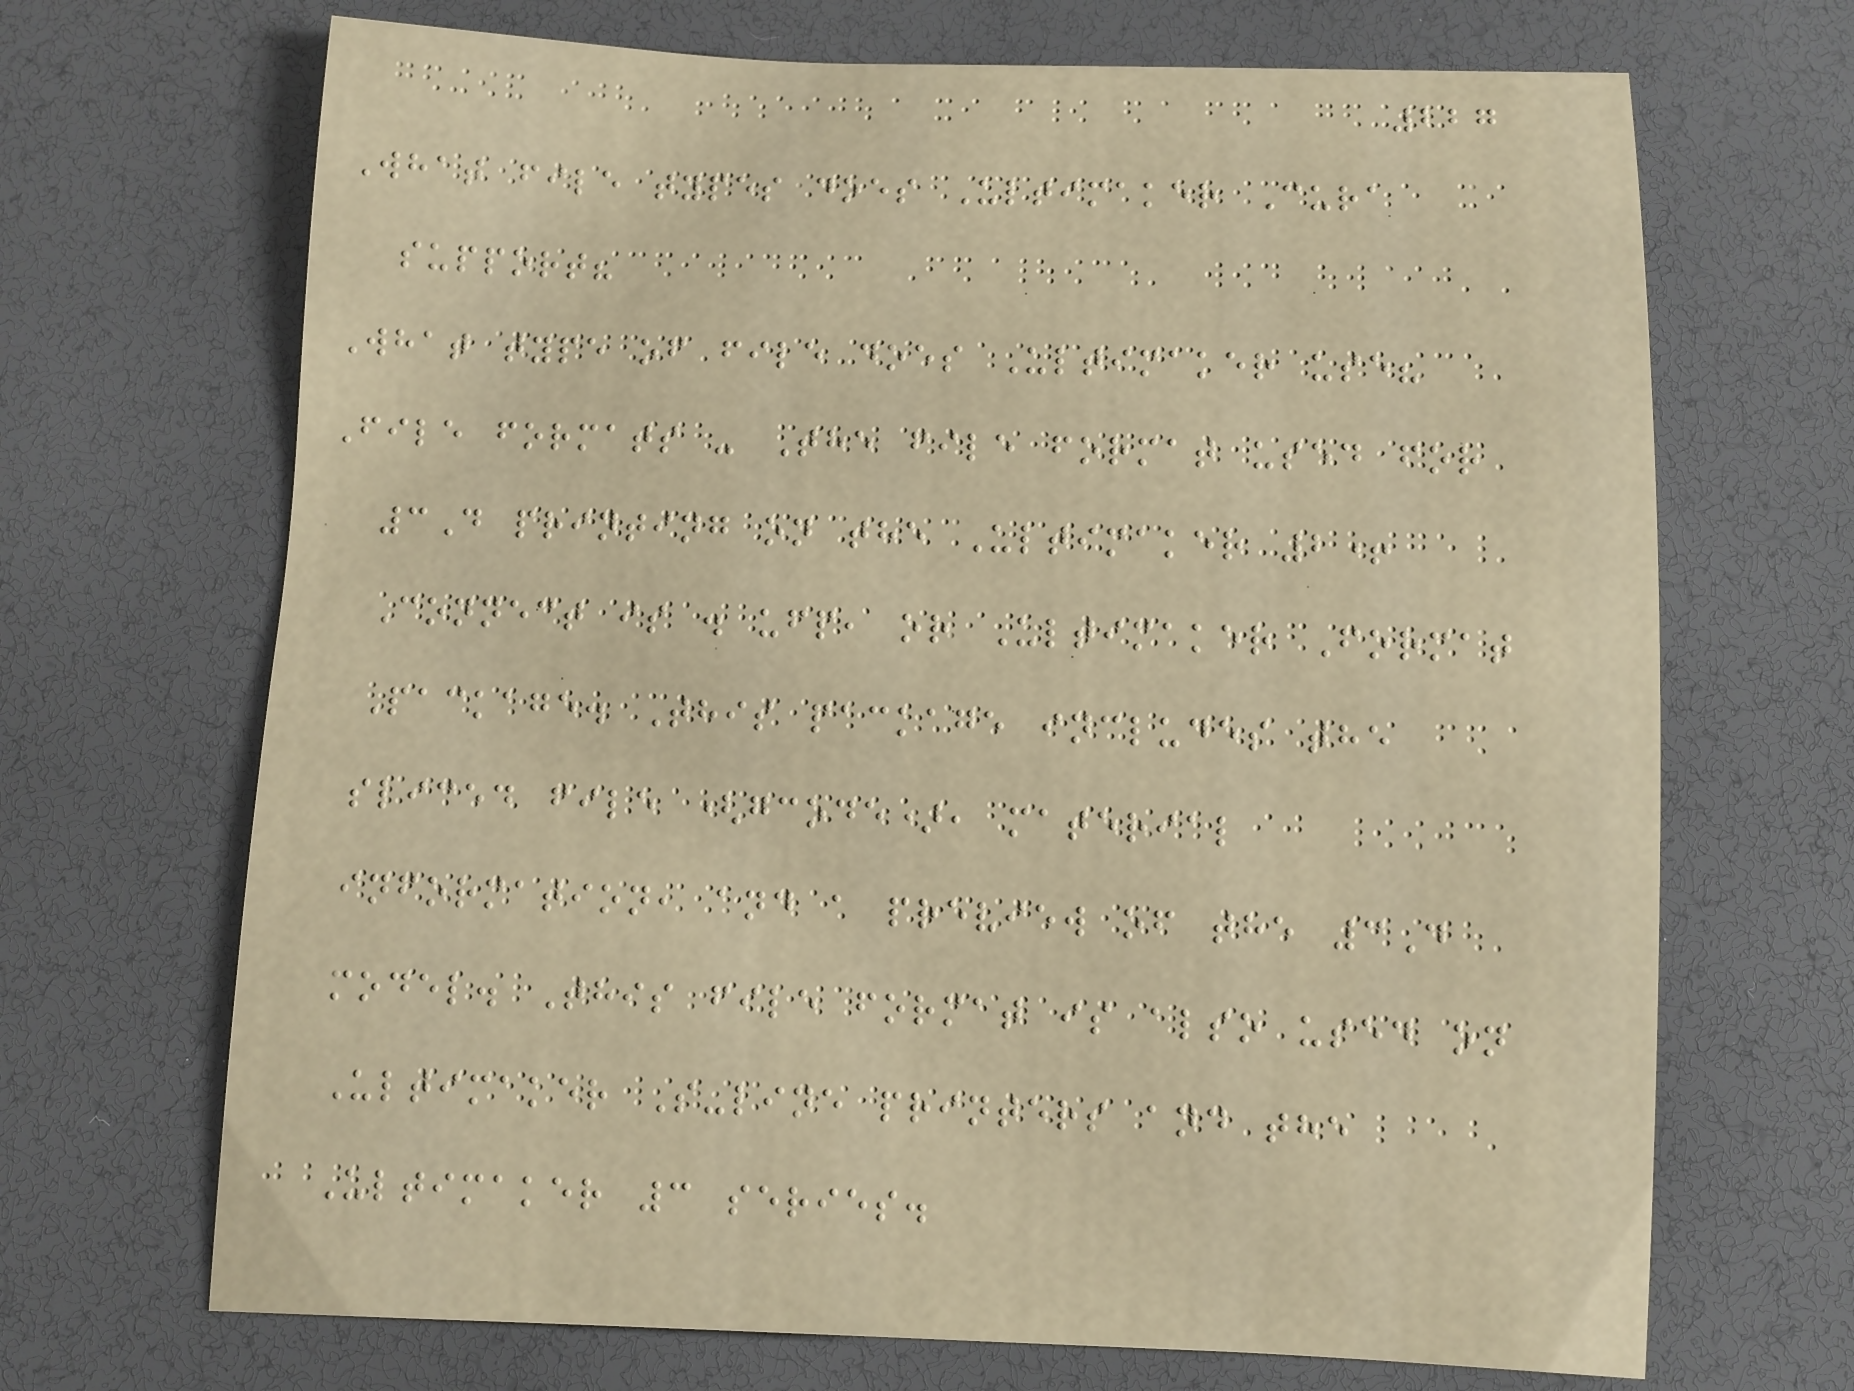227
What file types does Ultimaker Cura
support?
What type of file does Ultimaker use?
File formats - The file format used for
3D printing on the Ultimaker 2+
Connect is . ufp, or Ultimaker Format
Package. This package includes the
sliced file (gcode), material
information, and a preview of the 3D
model. This file format is also used on
Ultimaker S-line printers and the
Ultimaker 3 series.
